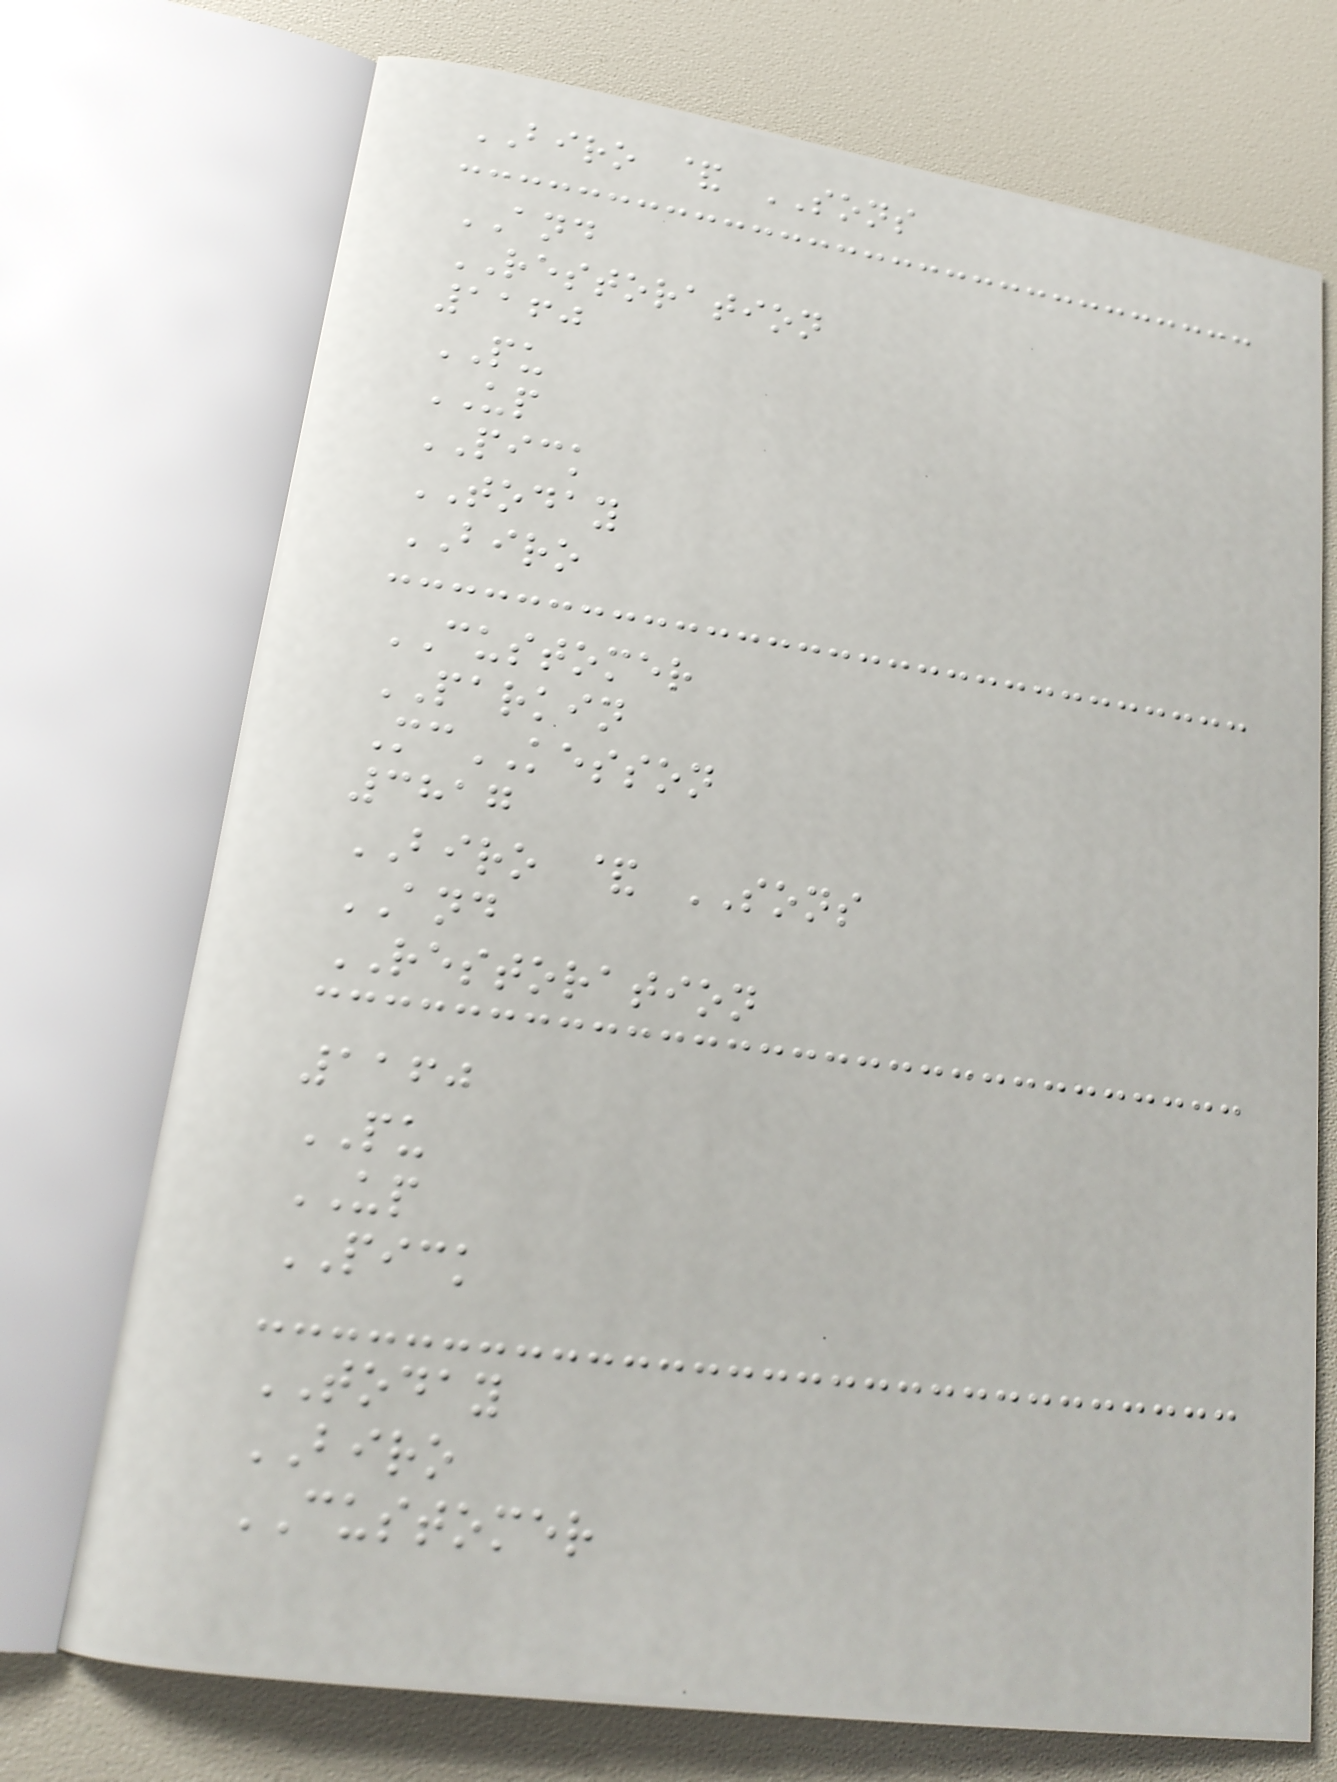BIRO & SONS
AND
RESTORATION
1160
PU
UP
PICK
TODAY
BIRO
CUSTOMER
PARKIN
McKESSON
3817
BIRO & SONS
AND
RESTORATION
1160
PU
UP
PICK
TODAY
BIRO
CUSTOMER
